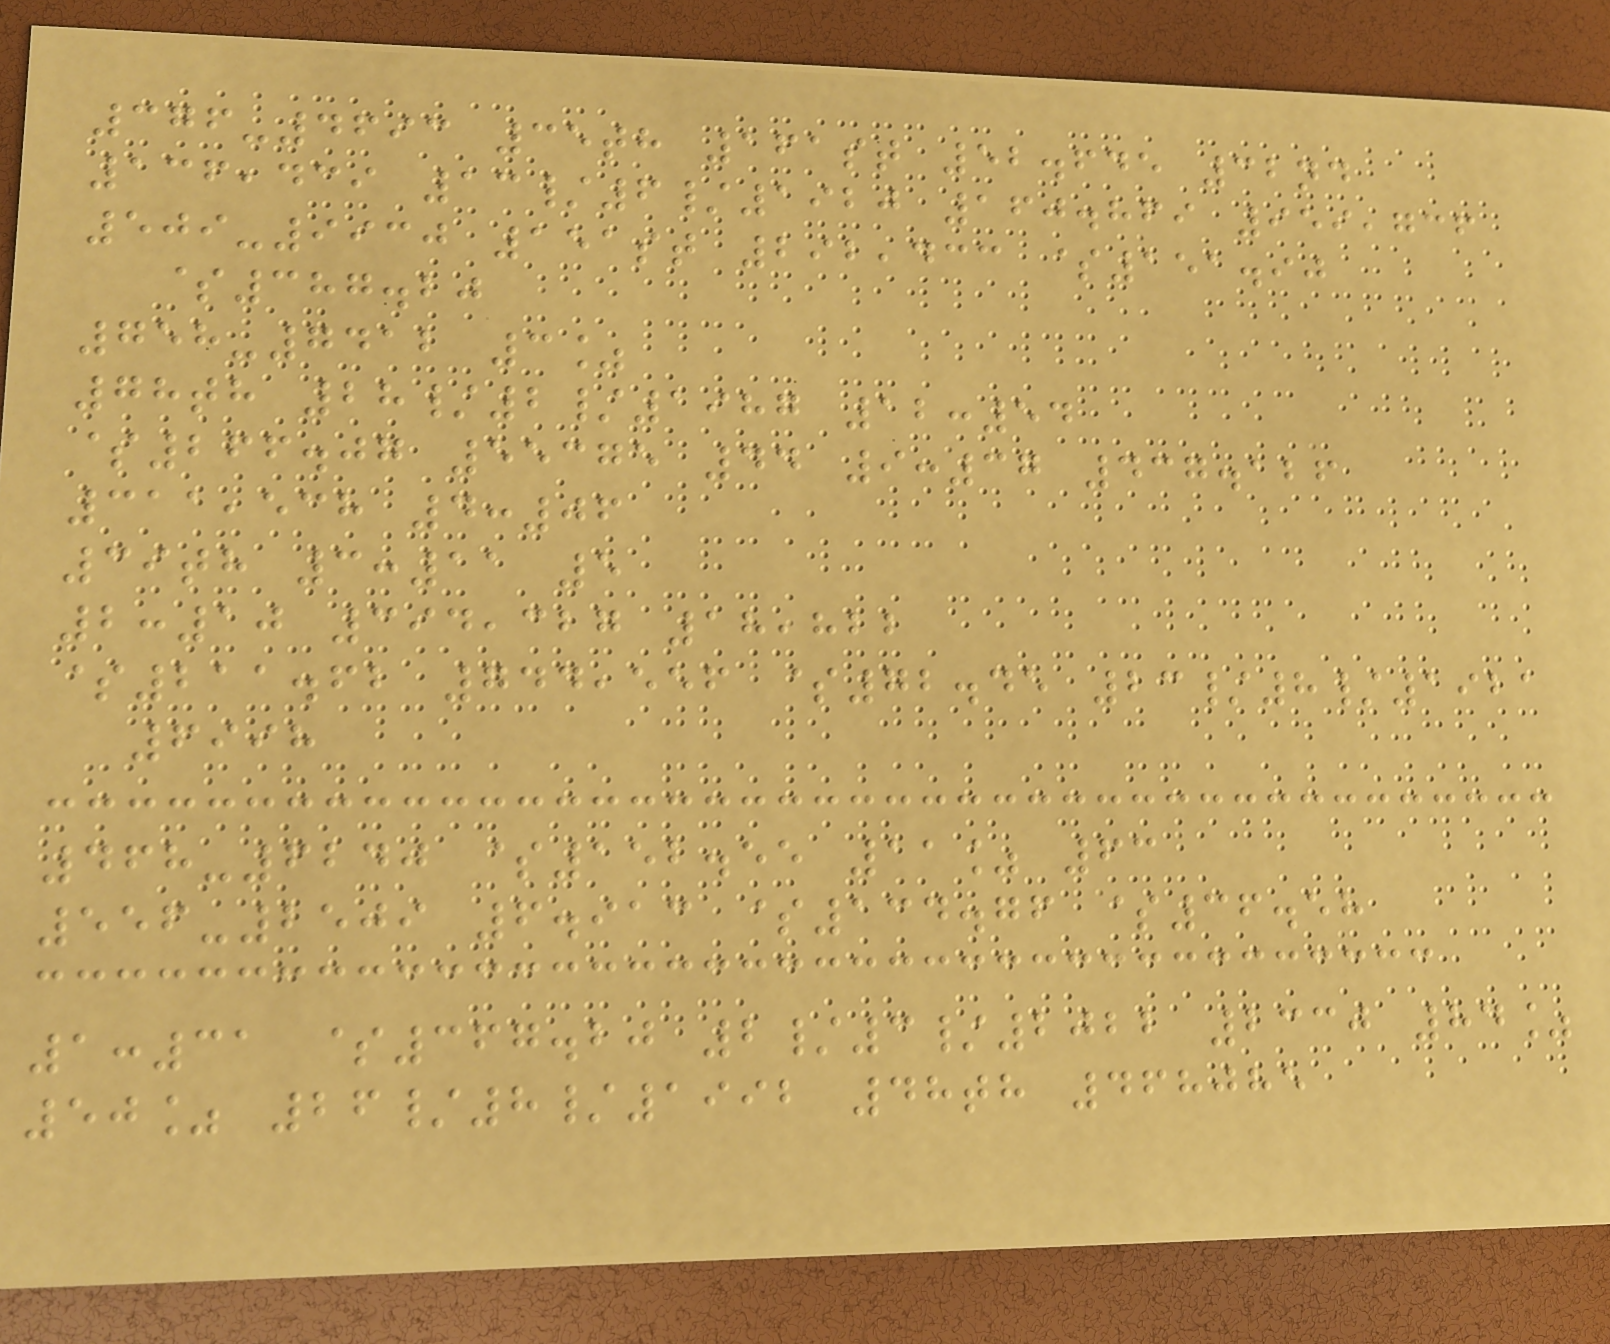376-4693 35th 161st 52.645 32nd
136,439 13/6/1920 160.869 959,736
509-9930 151st 292,433 $151.90
$387.20
758-7412 3%
78th 28/2/1987 12:54
$266.07 55375 44 9:37 437.126
311,538 4:06
39th 3:11 5
2:10 394,327 18,822
$211.62 744,556 $72.45 23/8/1921
6998
468-6240 $152.55 11% 63
556-2509 6.913 $134.76 $36.58
1:31 $367.20 2/3/2022 2330 84%
50% 26/8/1992 48th 468085
